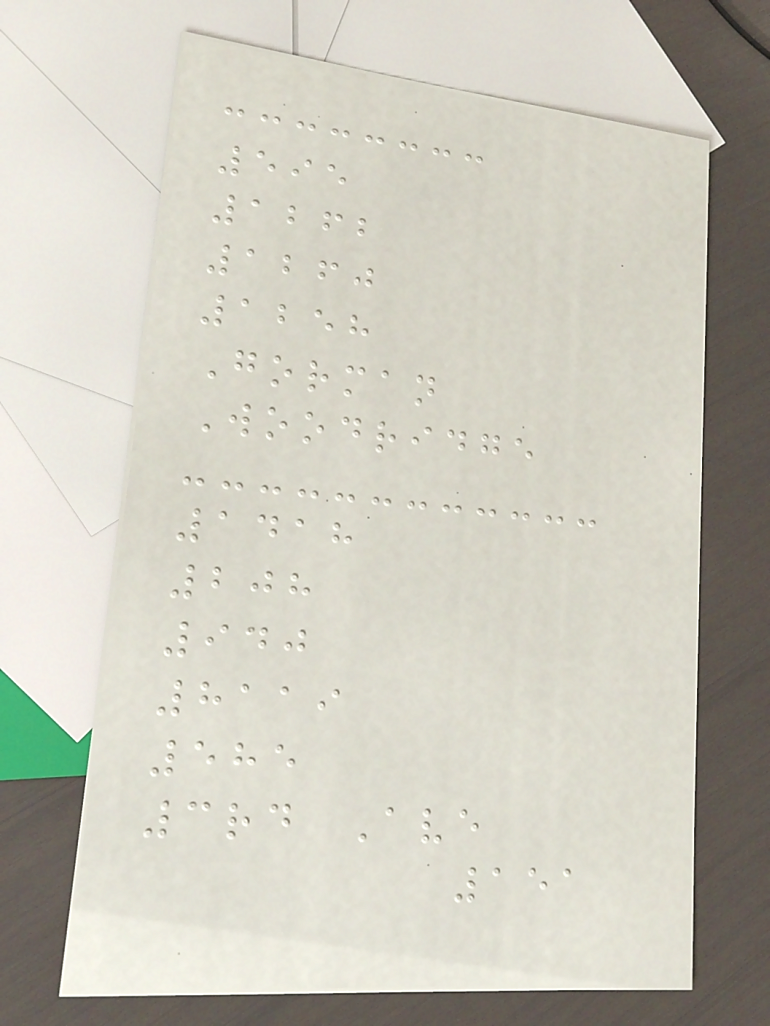595
1262
1260
1258
Gorman
Woodridge
1418
208
940
8119
585
3rd Ave
151
